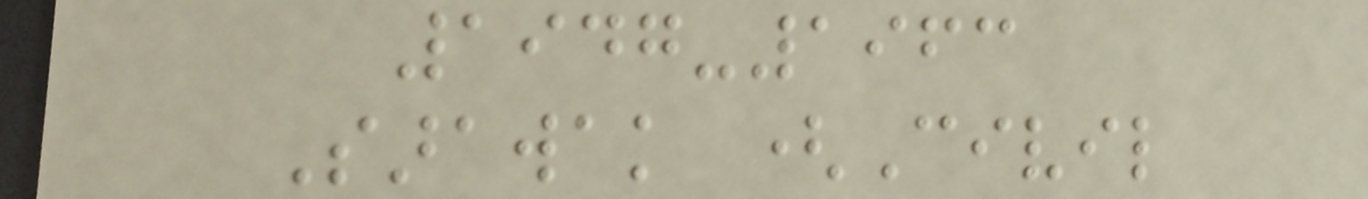1947-1963
Sarawak (Civil
